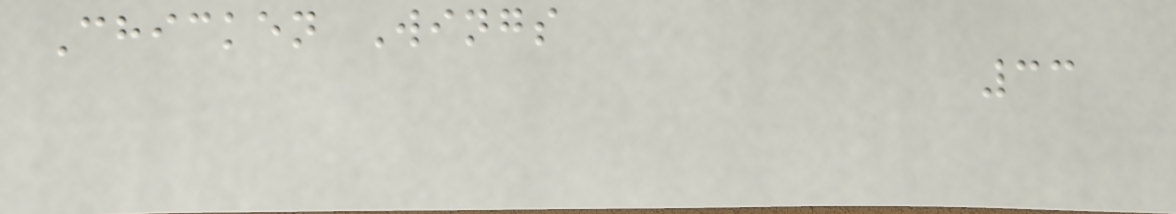Chicken Wings
33
